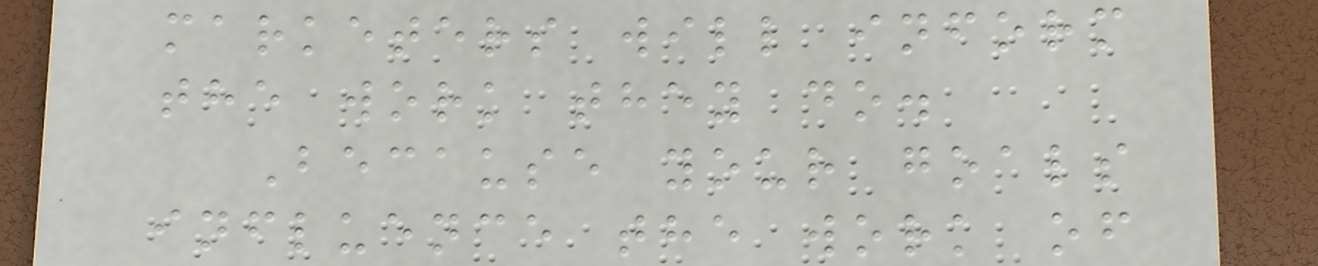marketers will inform
the work they do.
Because your goals
influence the work of
